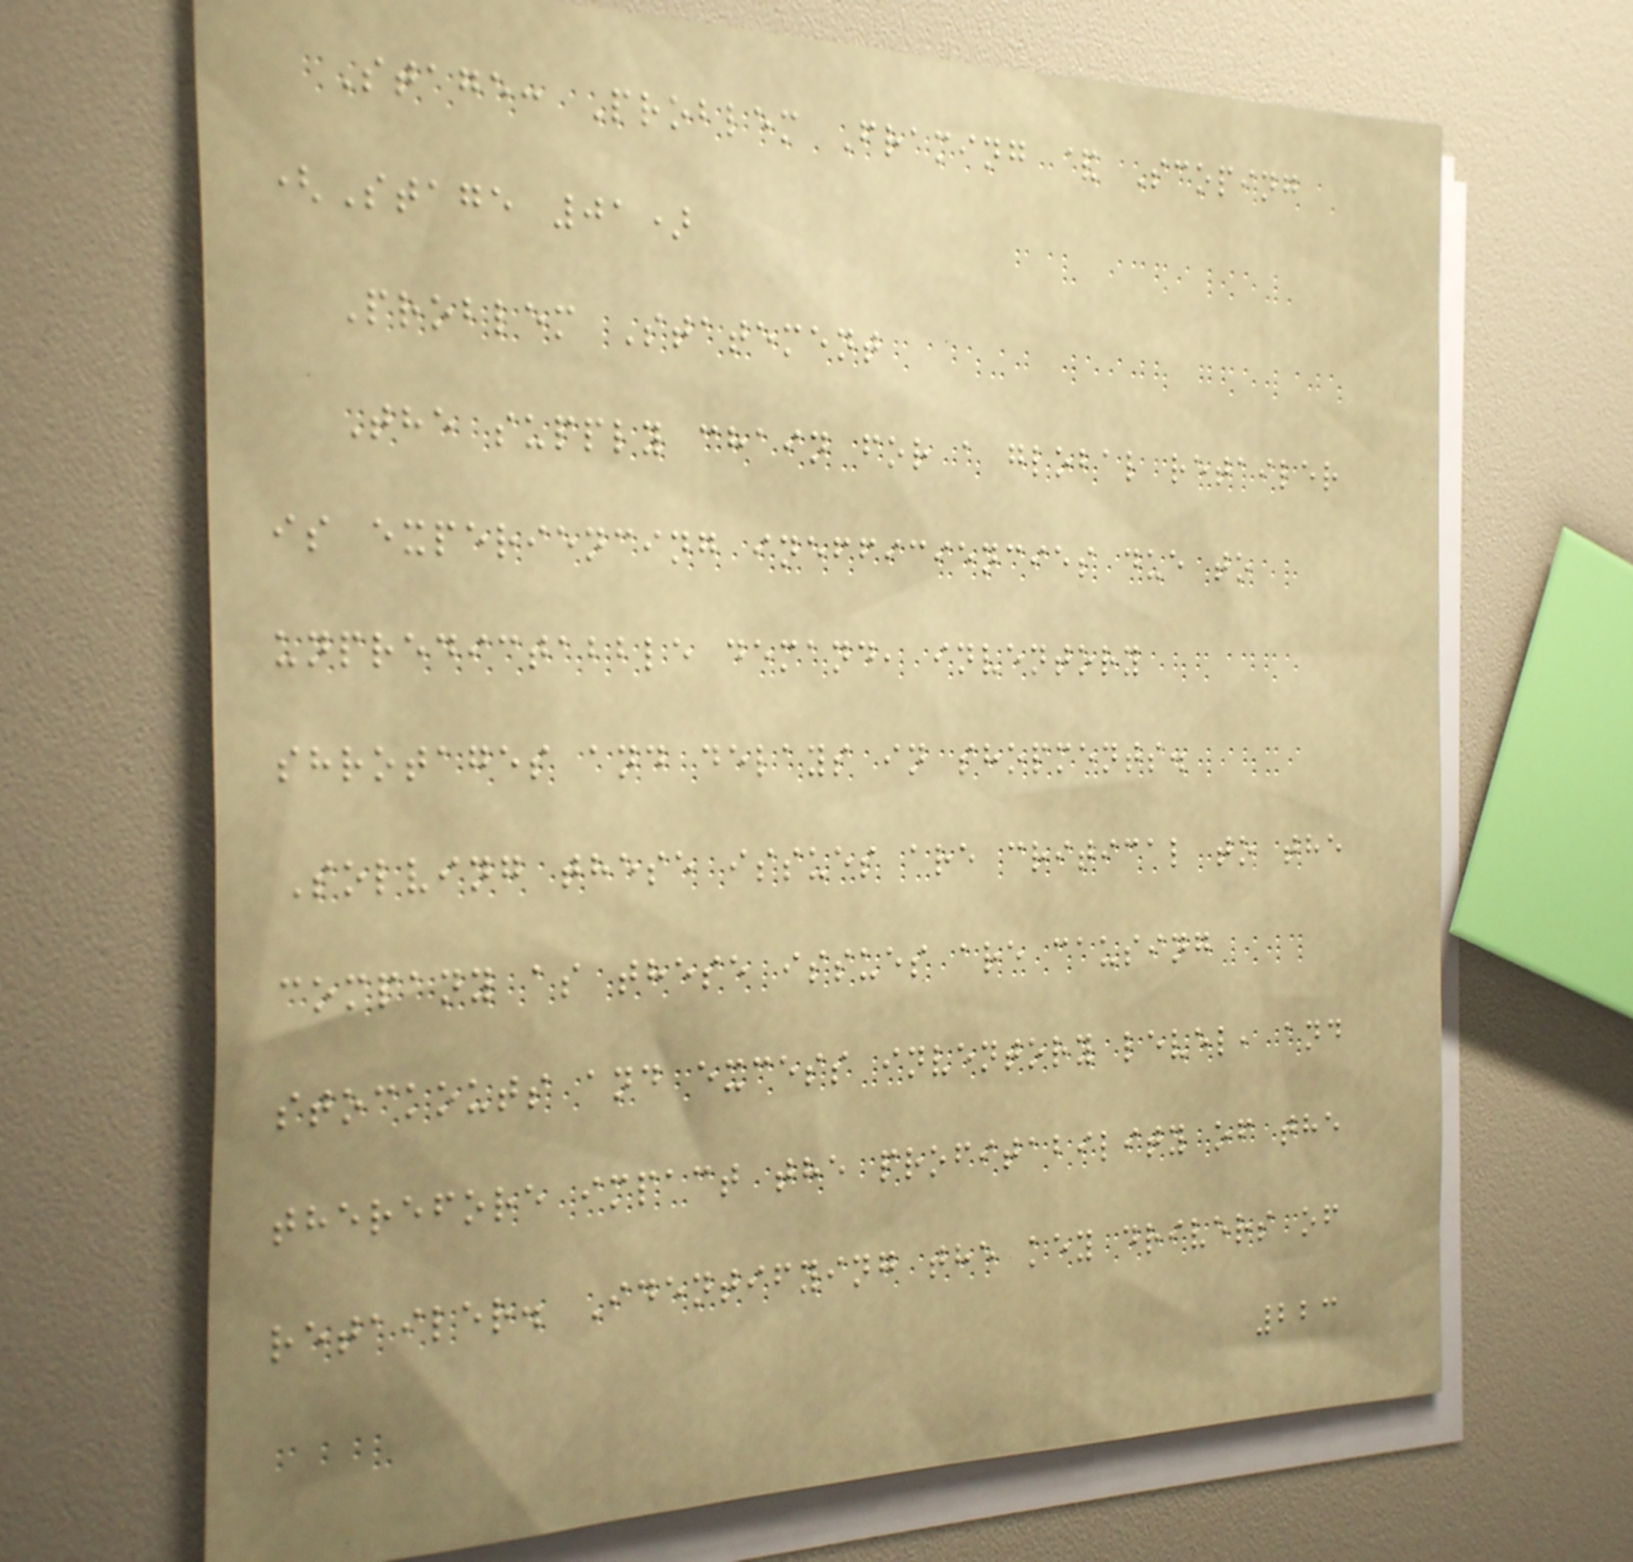Stage: Problem Framing & Scoping
(Stage 01)
Problem Statement
The supply chain for a global retailer
is experiencing inefficiencies due to
unpredictabble demand, inventory
shrotages and delays in shopments.
Solving these issues are critical to the
company as these issues are causing
stockouts and excess inventory level, and
therefore impact the profitability of the
retailer. Identifying the key drivers of
223
